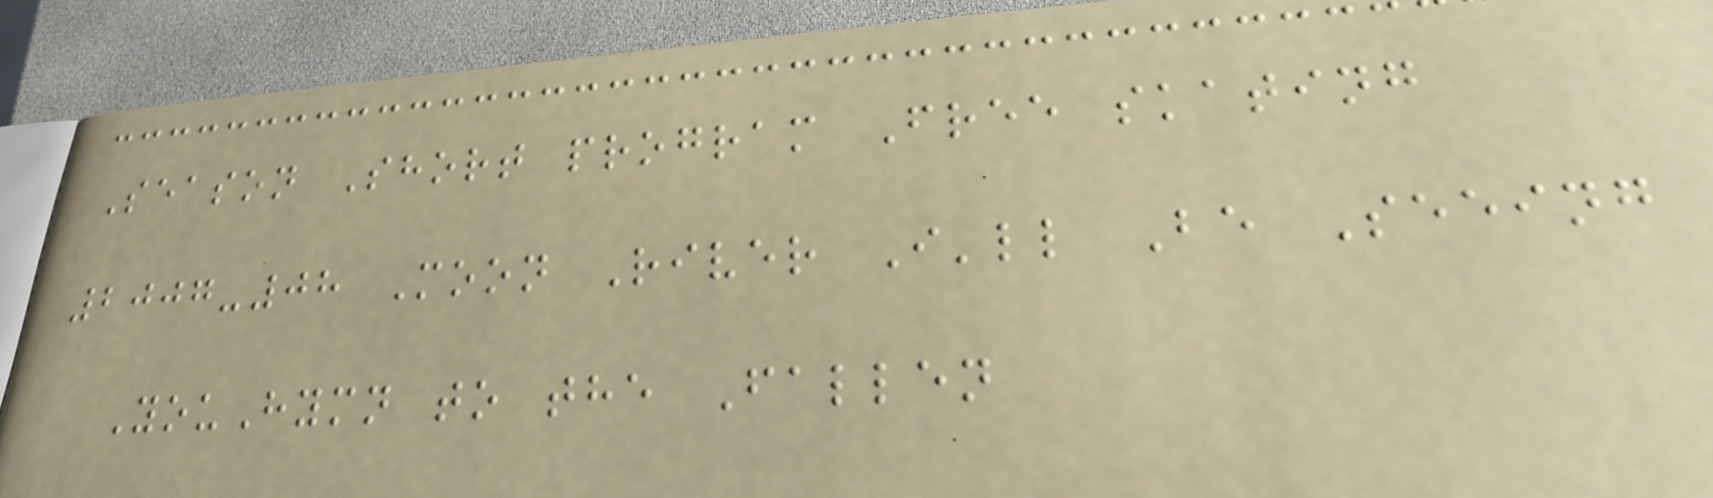Season Short program Free skating
2007-08 Moon River I'll Be Seeing
YouHymn to the Fallen
